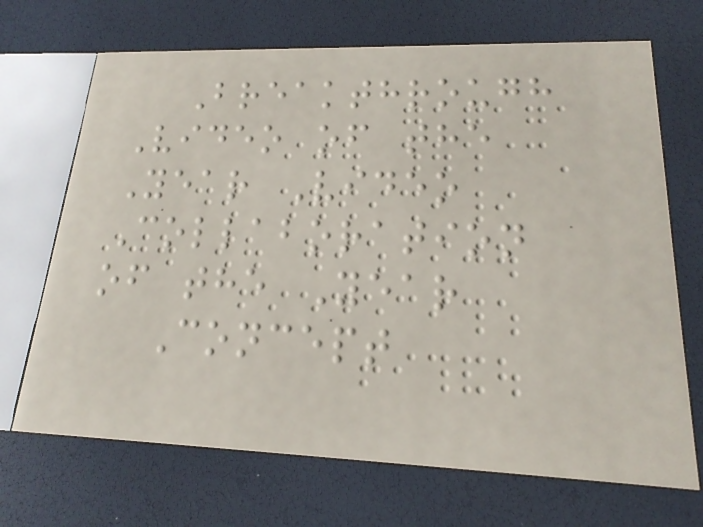Breakthrough
Video of the
Year Video
Collaboration
of the Year
Concept
